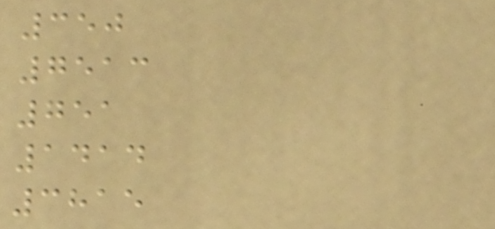350
7513
751
1414
3815
